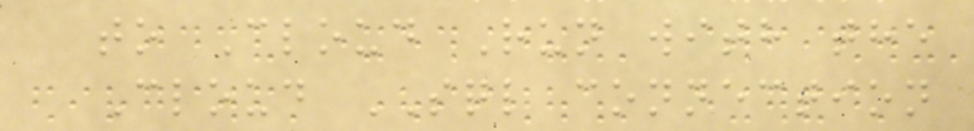to Cloud Run with the
Cloud SQL connection
